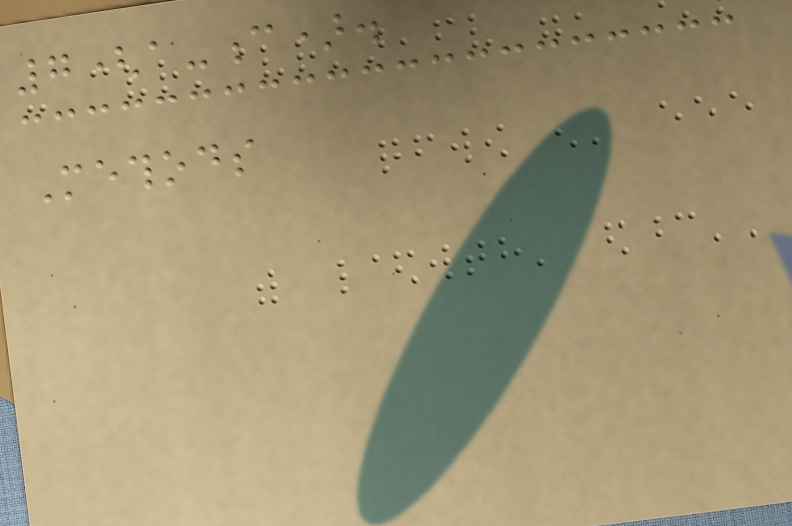7(a-c).
Methods
